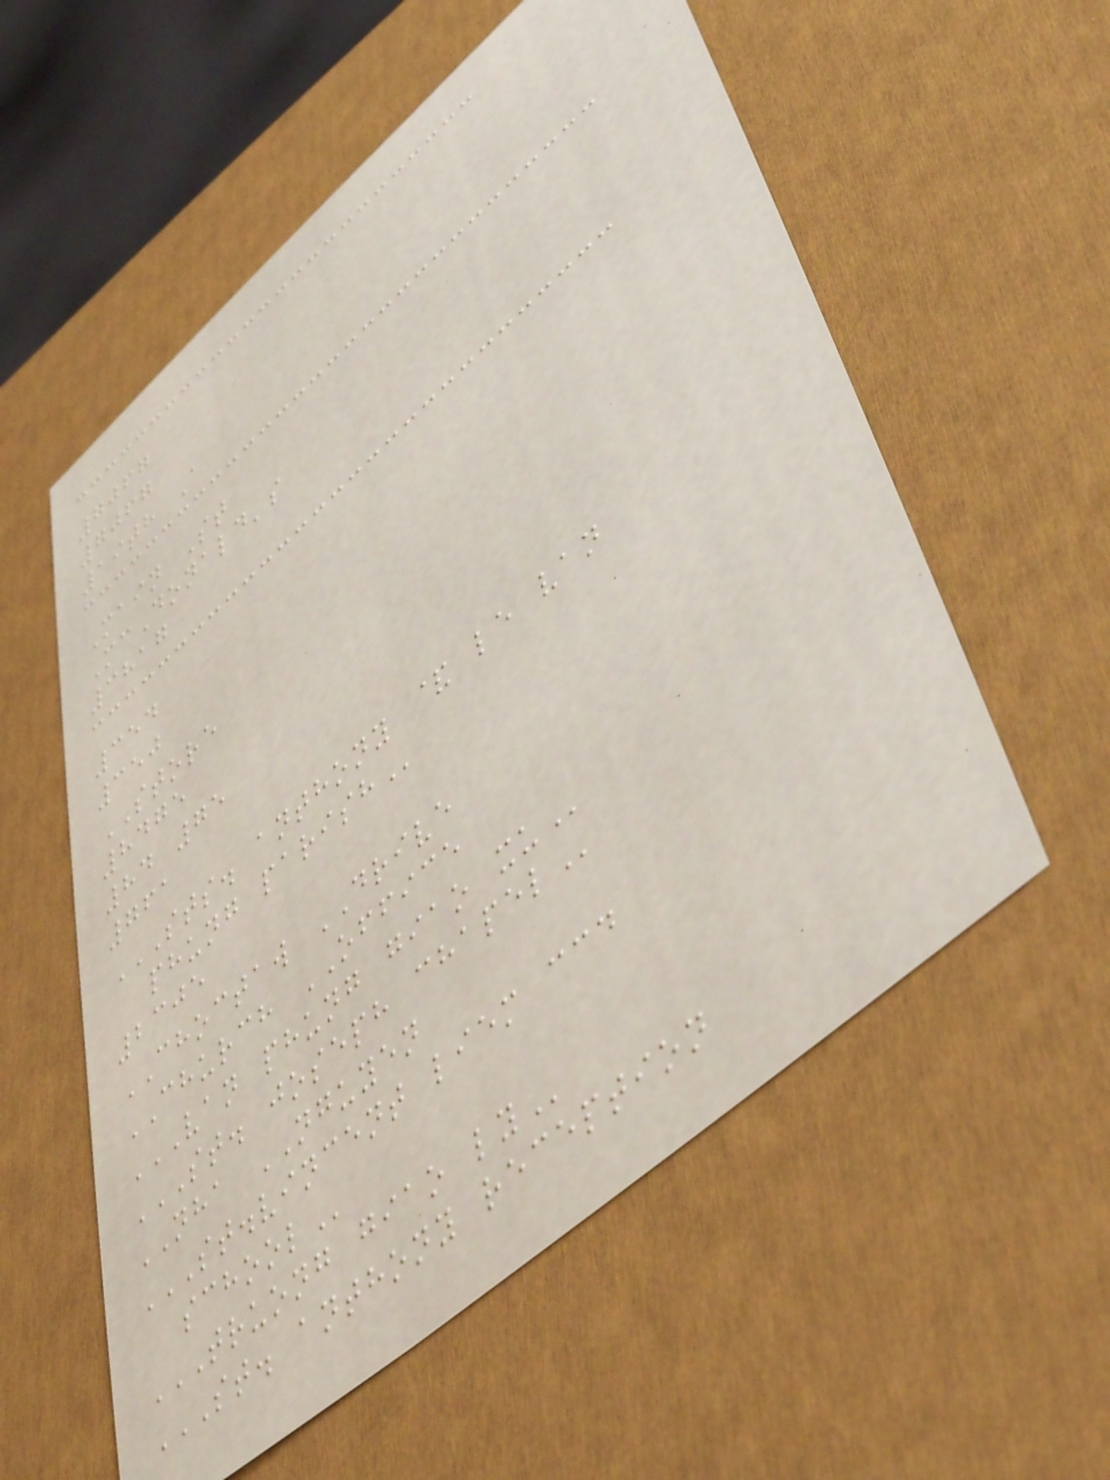7067
7067
19th A
Main St
McDonald's
3817
354
350
STORE
8475
84 75
761
STS. ANTHONY & LE VAN
PHUNG PARISH
2305
CHOCTAW DRIVE
CHURCH OFFICE
VAN PHUNG GIAO XU
ST. JOSEPH CHAPEL
NHA NGUYEN
ST.VINCENT LIEM CCD
SCHOOL
TRUONG GIAO LY
ST. ANTHONY RECEPTION
